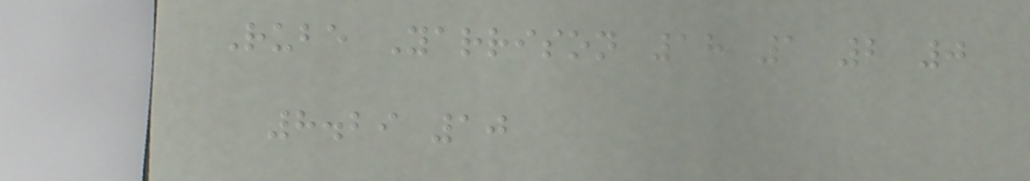Rube Yarrison 18 1 2 0
8.29 10
